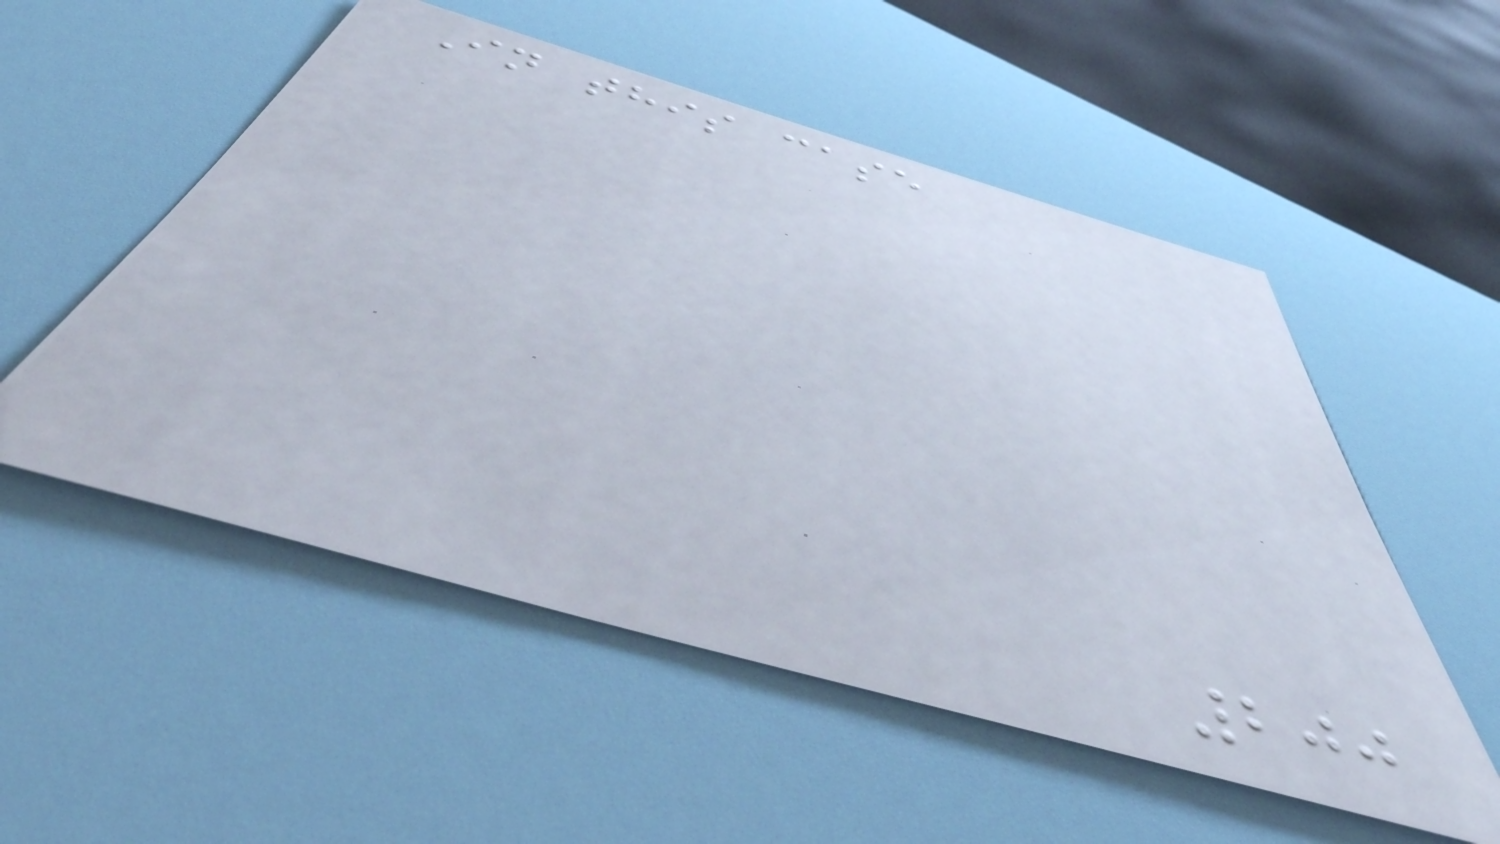In this case
200
